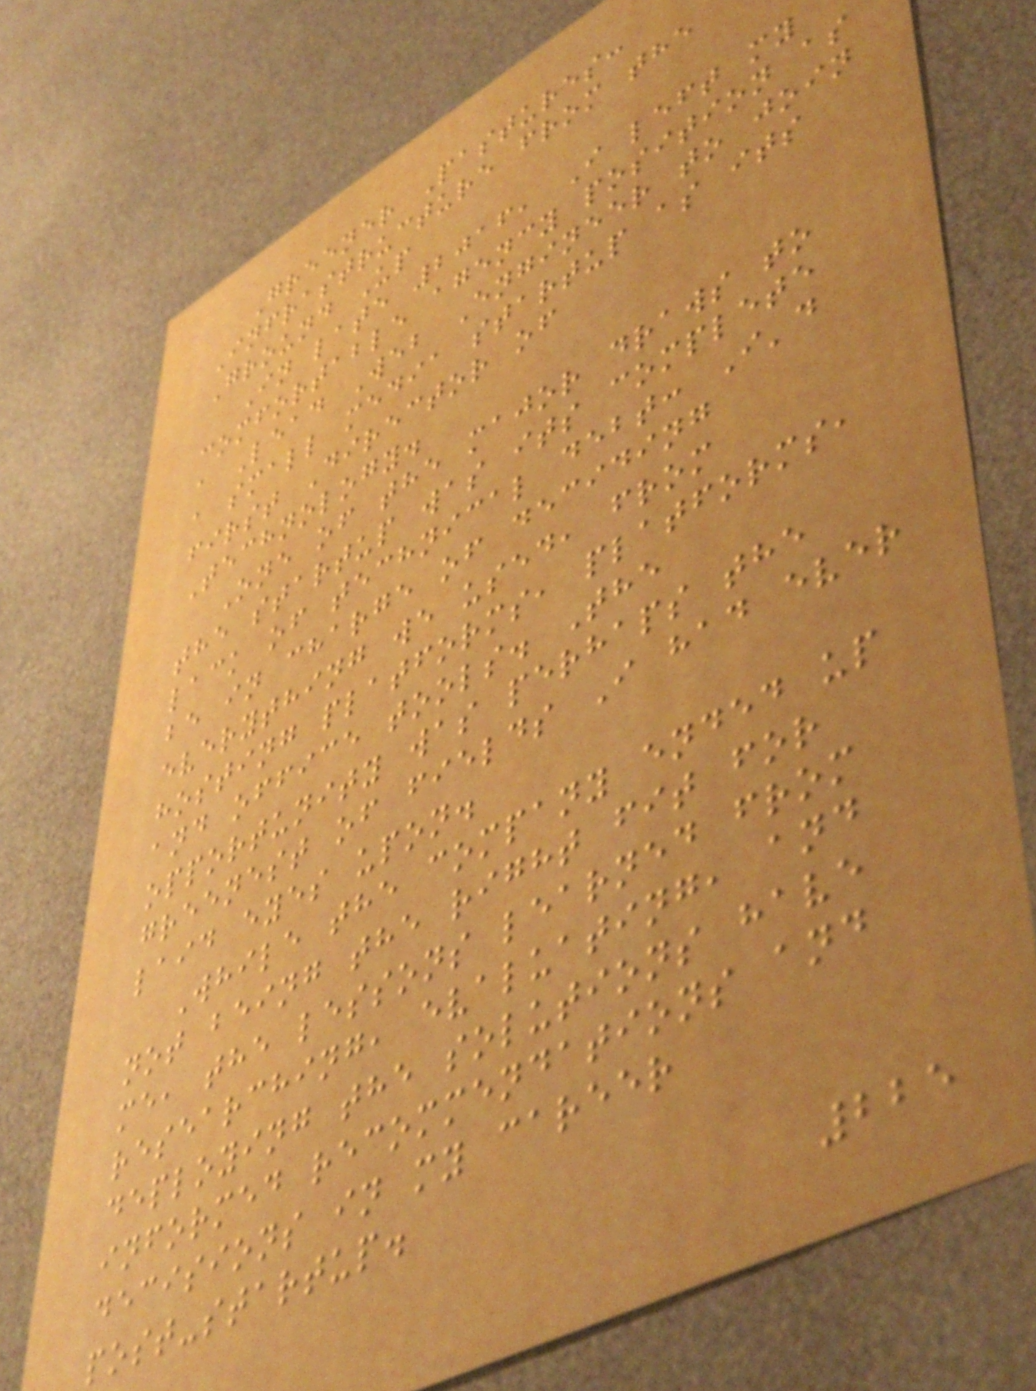Greener Pastures:
Infrastructure from the
Ground Up
In late 2016, I left my
comfortable agency position as
a Lead Web Engineer to join
a small media startup as its
first Director of
Technology.
One of the major draws to
the startup was its complete
lack of technical debt: I'd
be in charge of deciding
everything we used, from
hosting platforms, platforms,
and office tools. The
opportunity was perhaps the
greenest of fields I had ever
laid eyes upon.
While the company ended up
not being the right fit for
me, the lessons learned from
researching, evaluating, and
deploying the solutions have
informed recommendations and
decisions in my career
post-startup.
225
